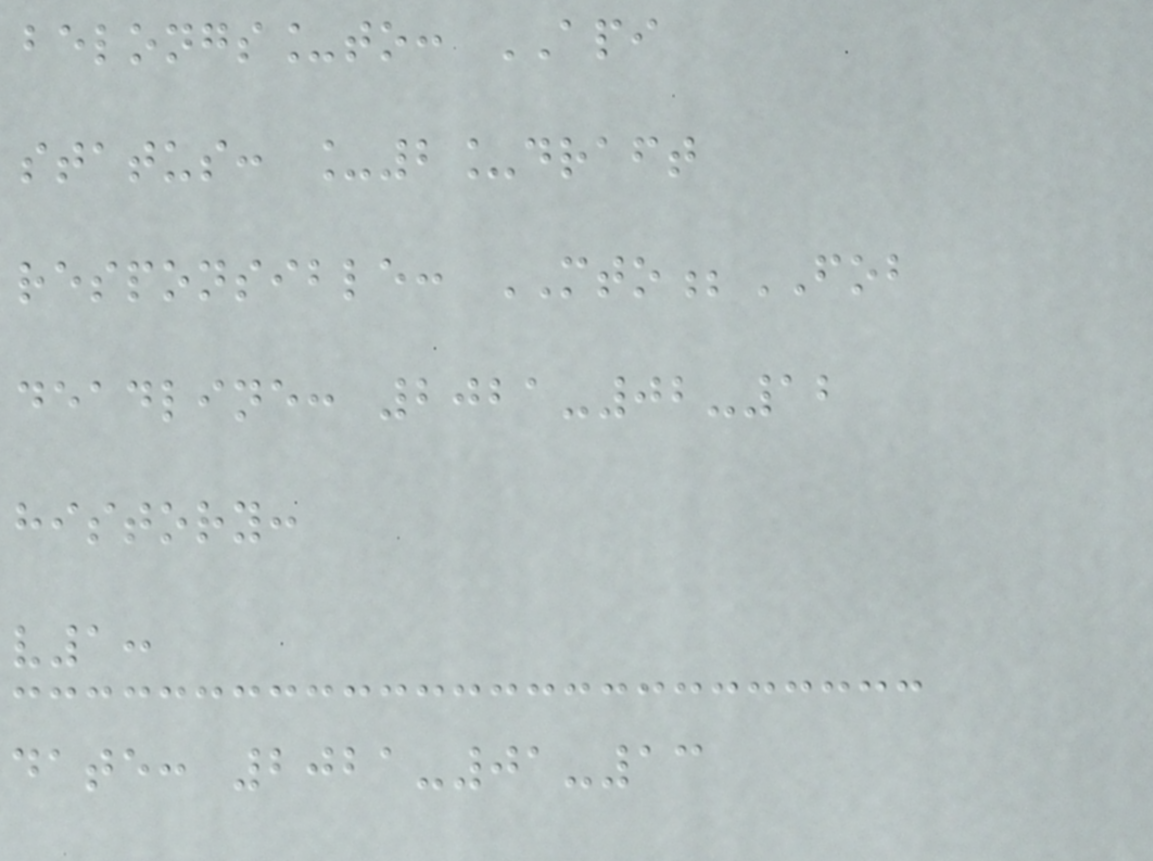belongs_to: API
status: _2_draft
responsible: MTO;FOB
deadline: 2021-02-12
history:
v1:
date: 2021-01-13
